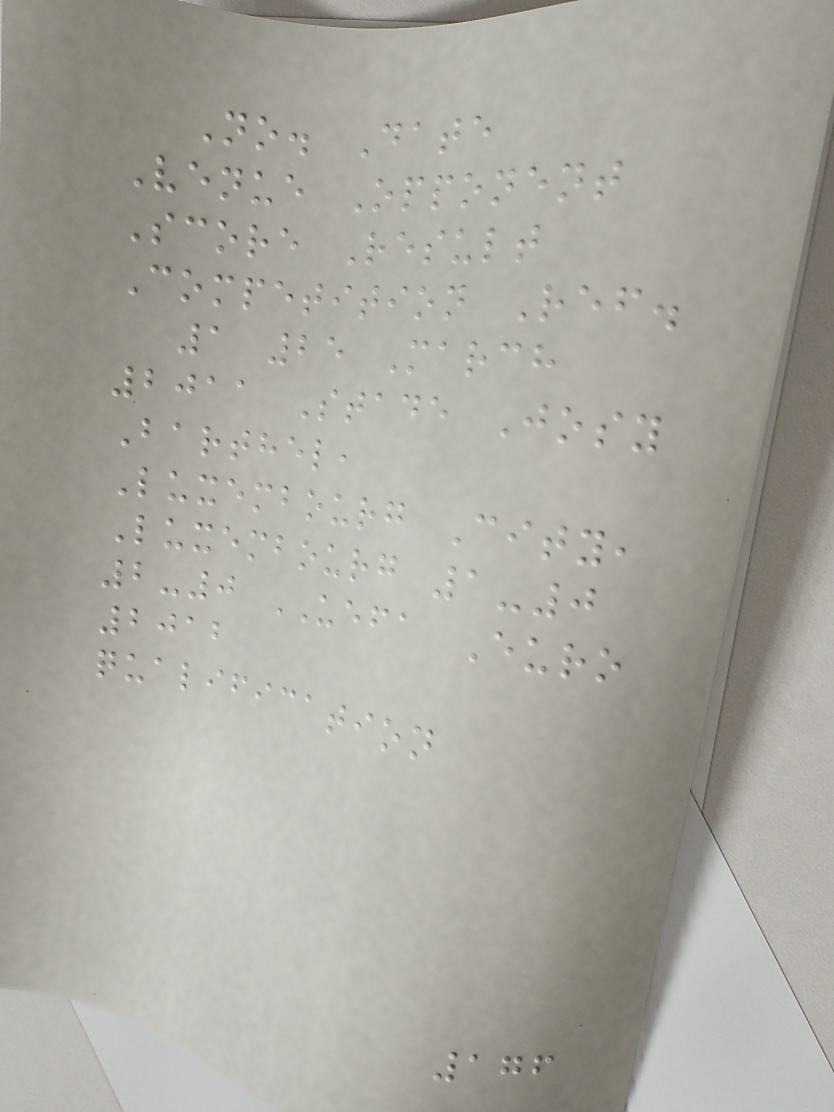No. Date
Venue Opponent
Score Result
Competition Ref.
1 25 March
2011 Stade Josy
Barthel,
Luxembourg City,
Luxembourg 1-0
2-0 UEFA Euro
2012
qualification
176
